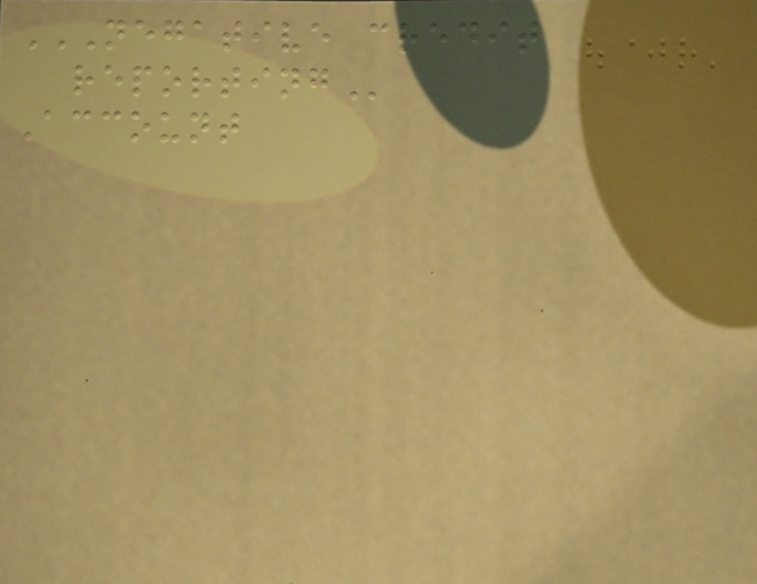NEGATIVE CREDIT
REPORTING
Account
